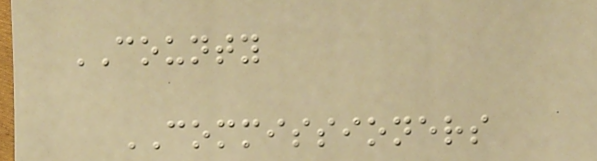COUNTY
COMMISSIONERS
